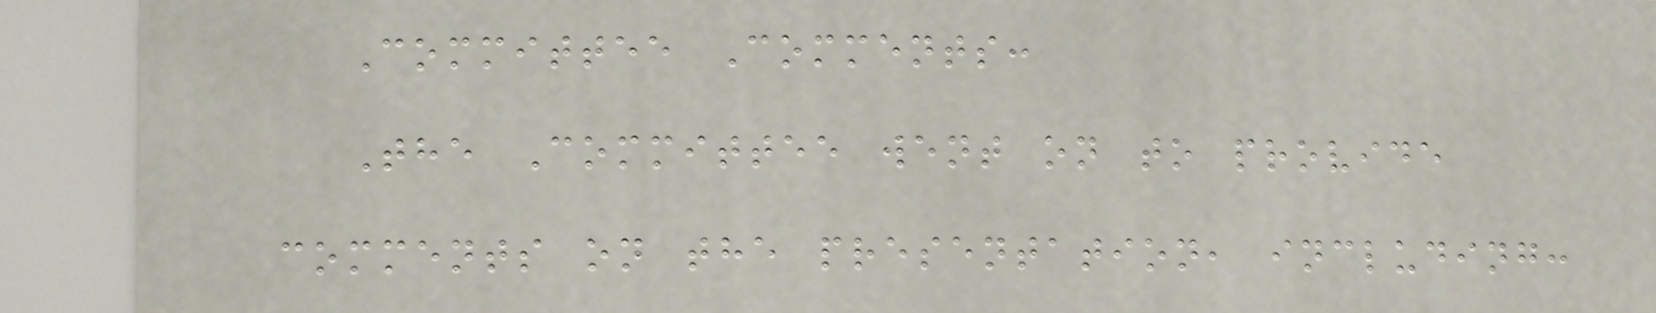Committee Comments:
The Committee went on to provide
comments on the presentation, including:
